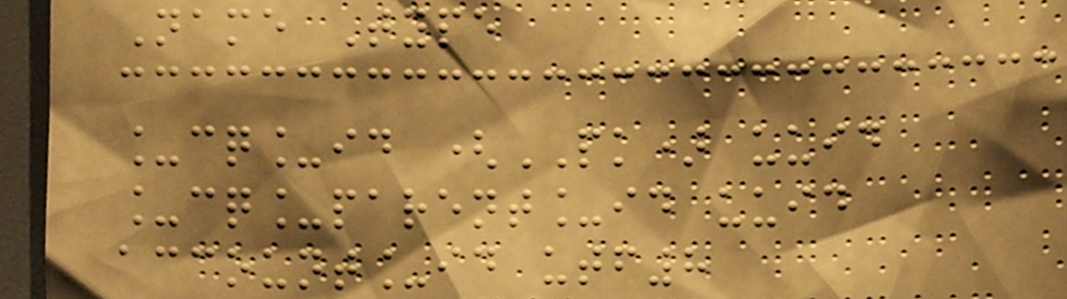Name Type
_cq_id (PK) uuid
_cq_parent_id uuid
account_id utf8
